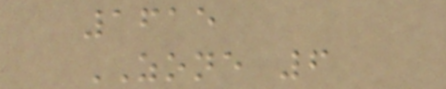1615
ZONE 6
